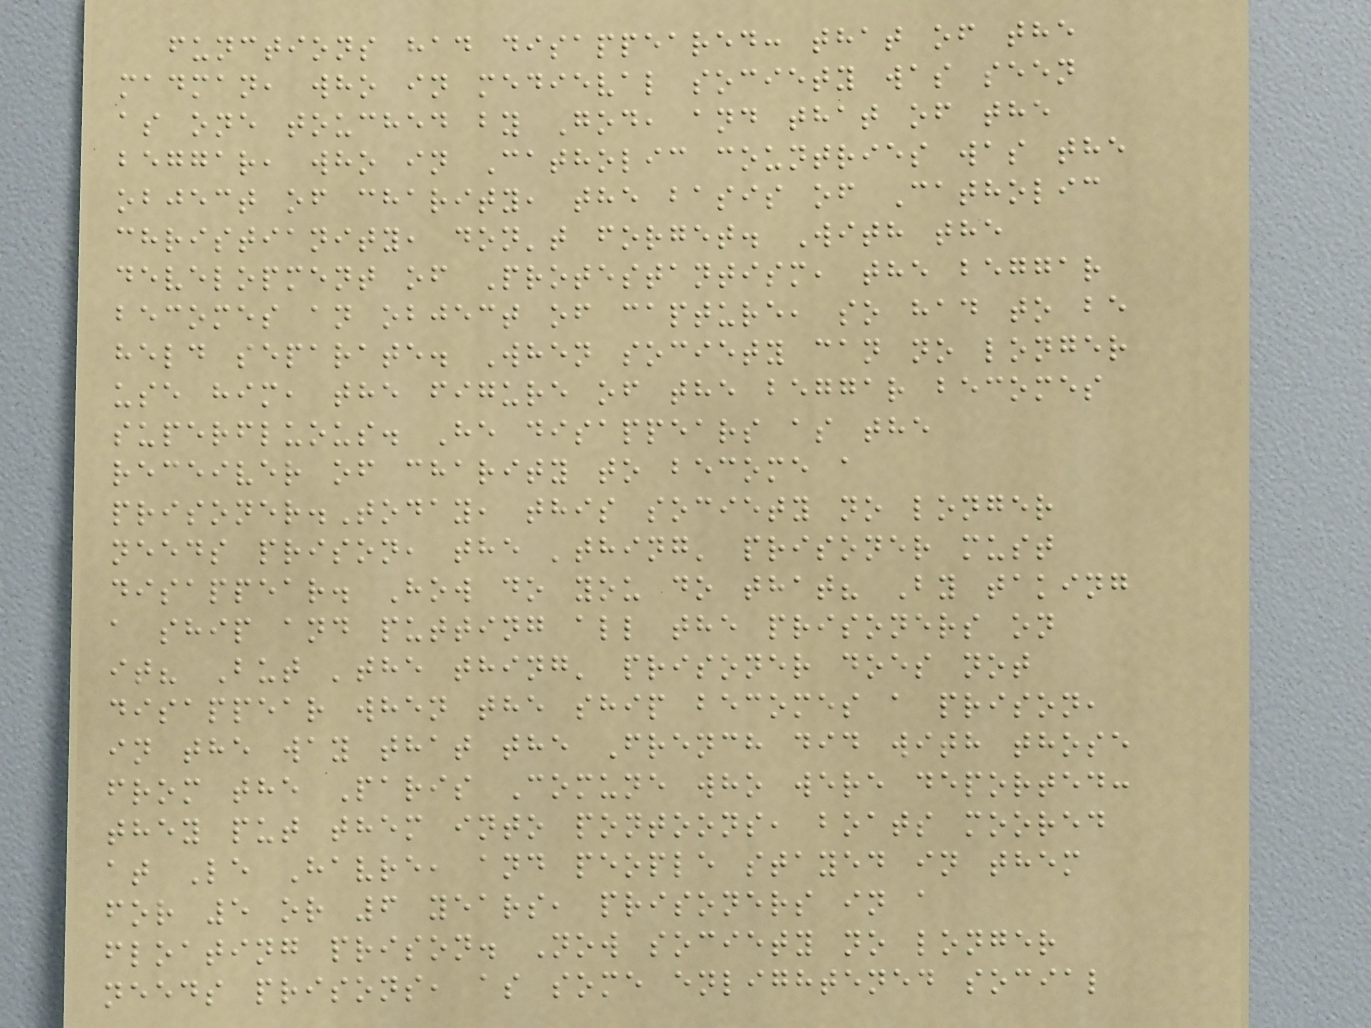functions had disappeared: that of the
madman, who in medieval society was seen
as one touched by God, and that of the
beggar, who in Catholic countries was the
object of charity, the basis of Catholic
christianity, don't forget. With the
development of Protestantism, the beggar
becomes an object of capture, so had to be
held separate. When society can no longer
use him, the figure of the beggar becomes
superfluous. He disappears as the
receiver of charity to become a
prisoner.Today, this society no longer
needs prison, the 'thing' prisoner must
disappear. How do you do that? By taking
a ship and putting all the prisoners on
it? But 'the thing' prisoner does not
disappear when the ship becomes a prison,
in the way that the French did with those
from the Paris Comune who were deported:
they put them into pontoons, boats moored
at Le Havre, and people stayed in them
for 5 or 6 years, prisoners in a
floating prison. Now society no longer
needs prisons, as some enlightened social
